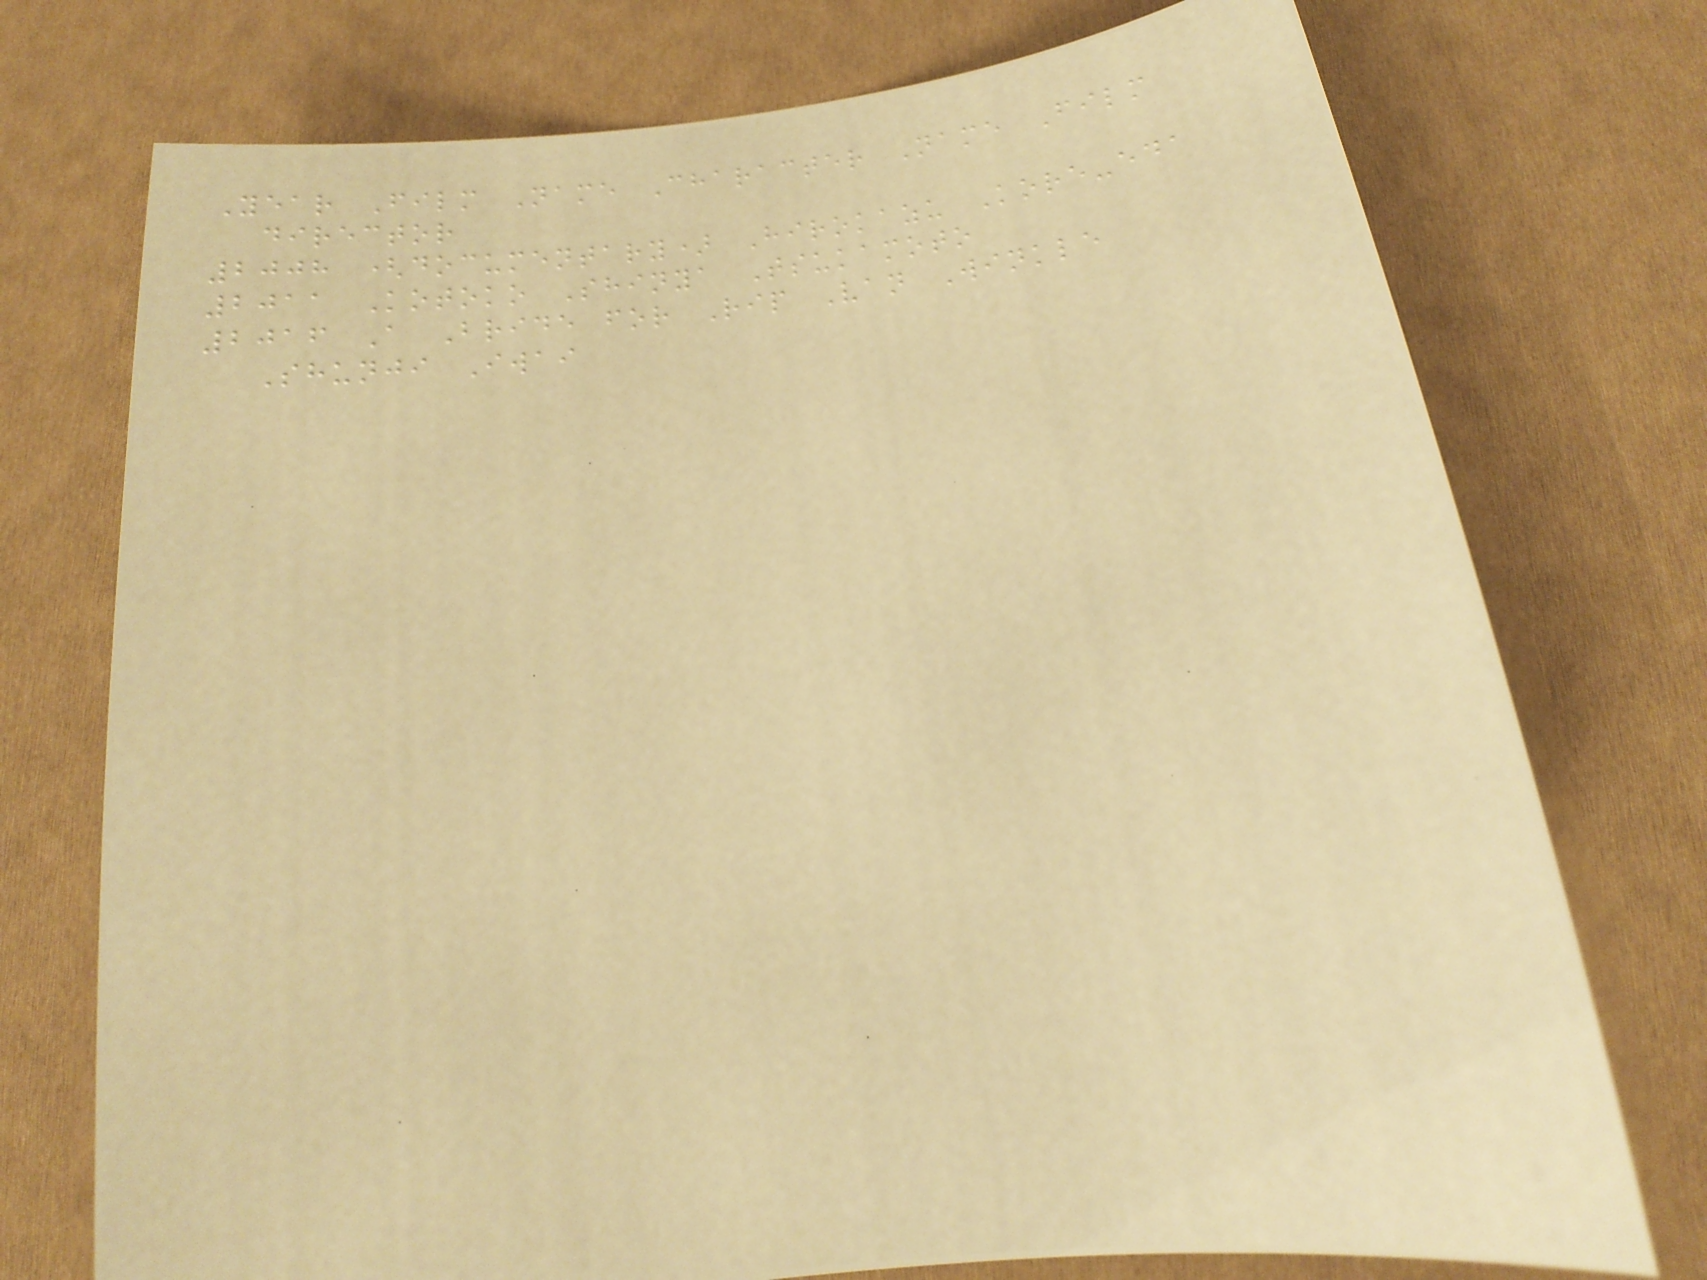Year Film Name Character Name Film
director
2008 (documentary) Hirokazu Kore-eda
2011 Kotoko Shinya Tsukamoto
2016 A Bride for Rip Van Winkle
Shunji Iwai
